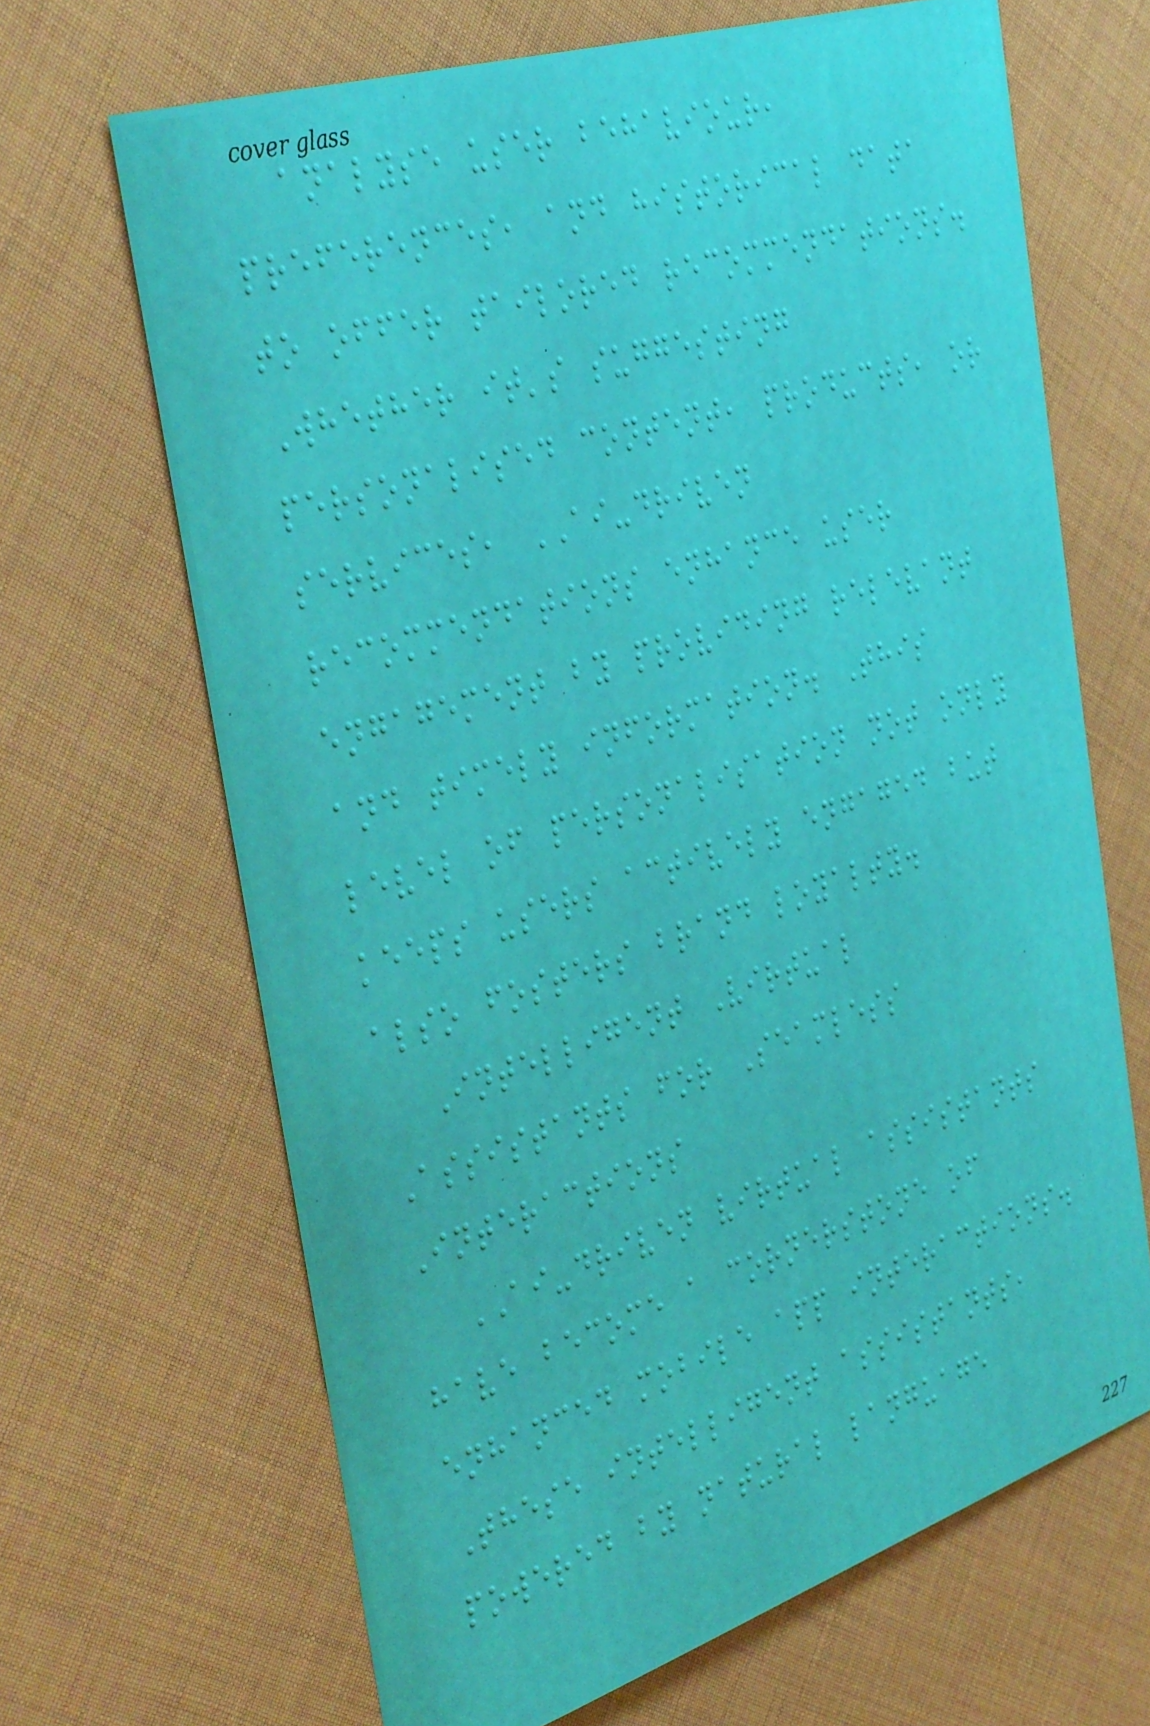analyse user behaviour,
preferences, and historical data
to offer tailored recommendations.
Whether it's suggesting
personalised content, products, or
services, AI-driven
recommendations enhance user
engagement by providing relevant
and timely information. This
level of personalisation not only
keeps users actively engaged but
also fosters brand loyalty.
Intelligent Virtual
Assistants for Seamless
Interactions
AI-driven virtual assistants
have become a cornerstone of
enhanced mobile app interactions.
These intelligent assistants,
powered by natural language
